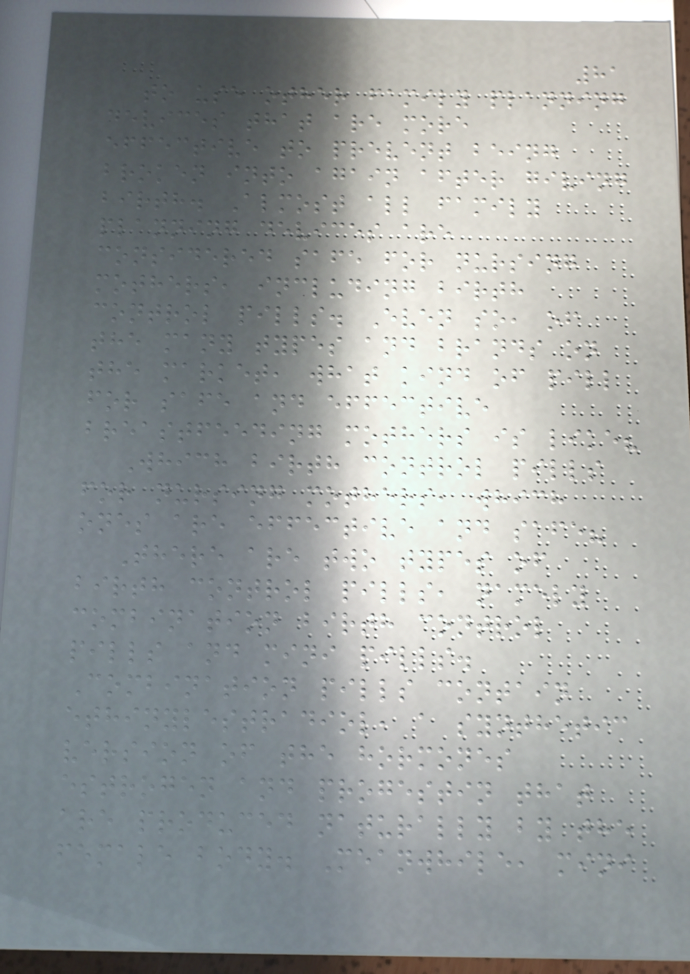81
to use other family planning
devices that are more
effective to prevent being
broken into again after giving
birth. Almost all family
planning devices are
considered safe for nursing
mothers, including birth
control pills. Even so, of
the many types and brands on
the market, what kind of pill
for safe and effective
breastfeeding mothers is like?
Which birth control pills
for nursing mothers, which
ones are effective and safe?
There are two types of
birth control pills, namely
combination birth control
pills and mini pills.
Combination pills contain
ethinylestradiol, a synthetic
version of the hormones
estrogen and progestin that
are produced naturally by the
female body. Meanwhile, mini
